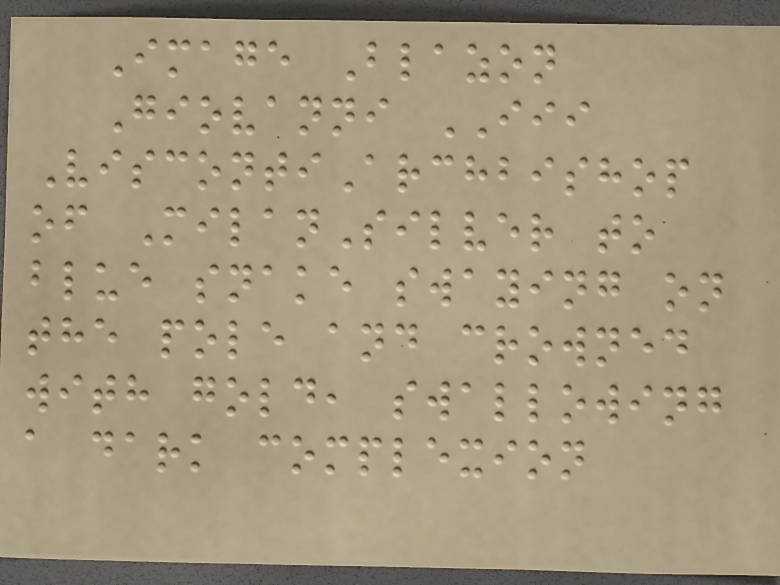Image Blazon
Giovanni III
ViscontiArchbishop
of MilanSilver to
blue snake swaying on
the pole and crowned
with gold, swallowing
a dark complexion
